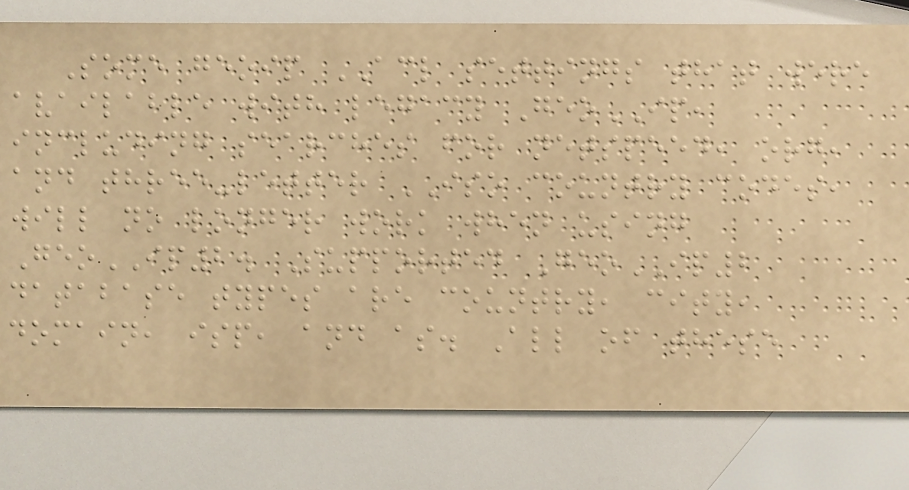Some geoip ACL settings that were
available with legacy GeoIP,
including searches for netspeed, org,
and three-letter ISO country codes,
will no longer work when using
GeoIP2. Supported GeoIP2
database types are country, city,
domain, isp, and as. All of these
